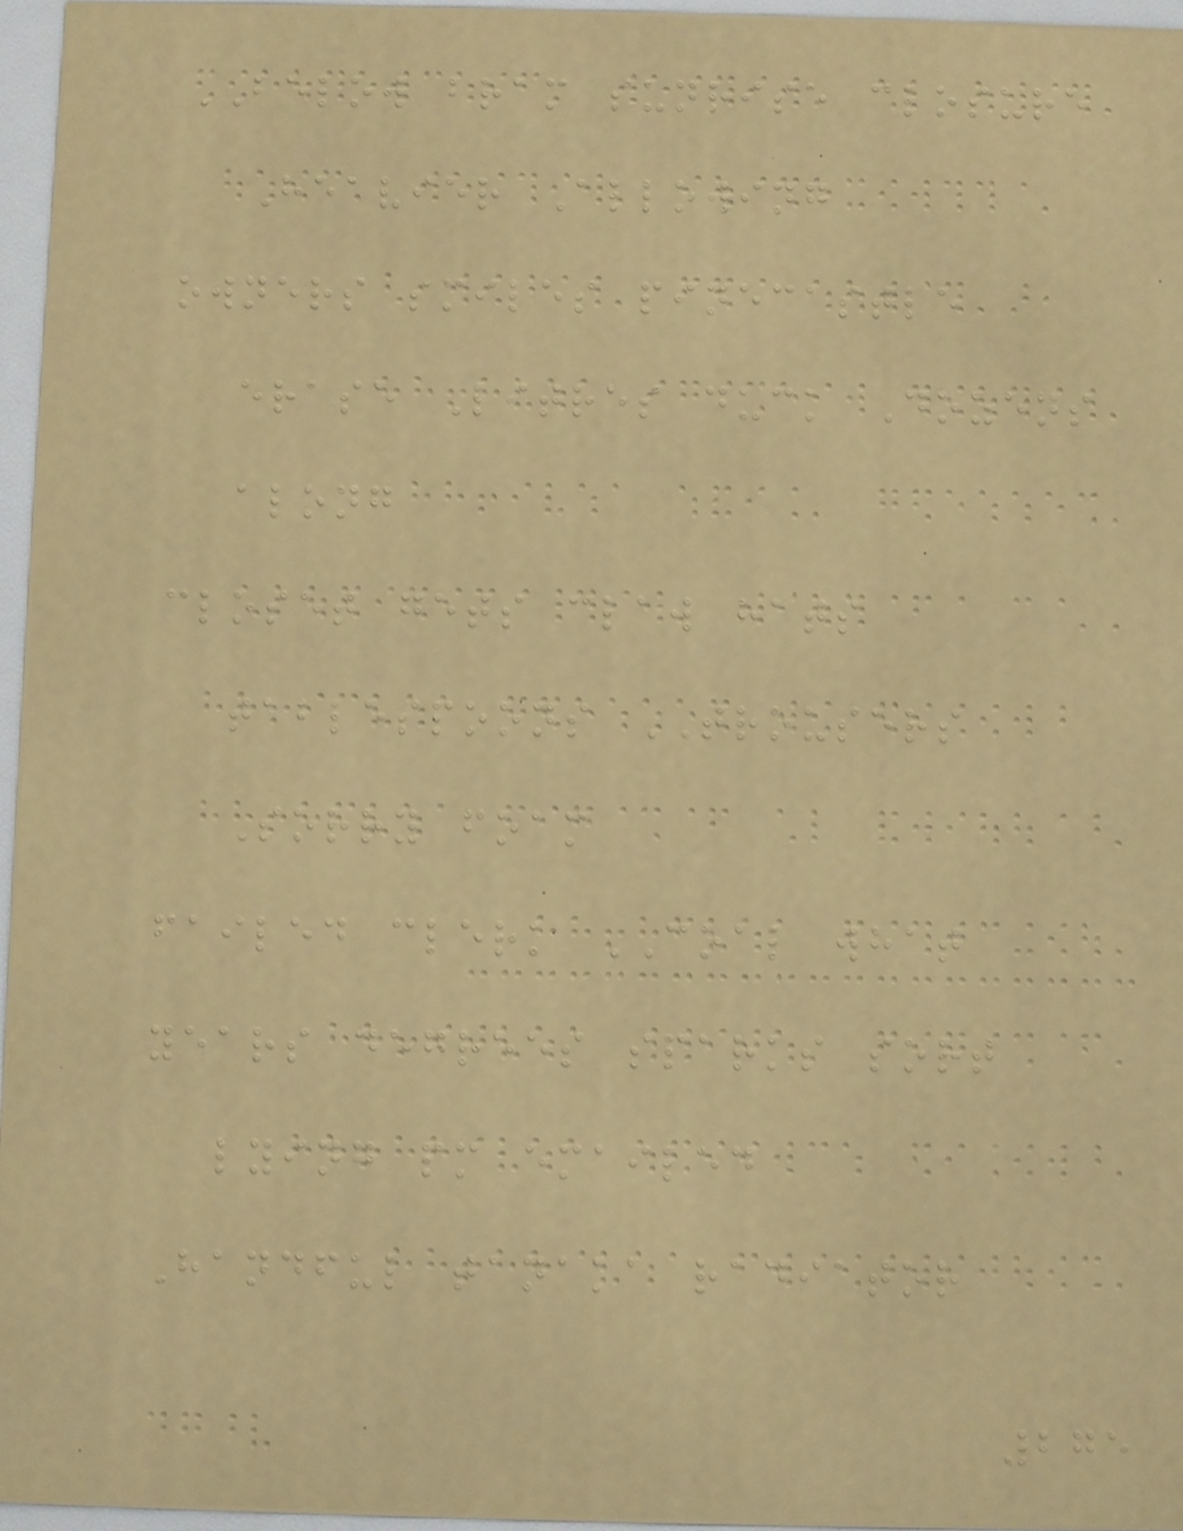BELOW bram sunrise closure
Heavier Allowing
owners smiles pinecastle
erase Litres duck Dozens
along
closet gets claw hats
tablespoons TROUSERS
Sorry foam
failed clerk COAL what
years degrees sparks sort
lying pm emailed
Handful tanaka radiator
275
